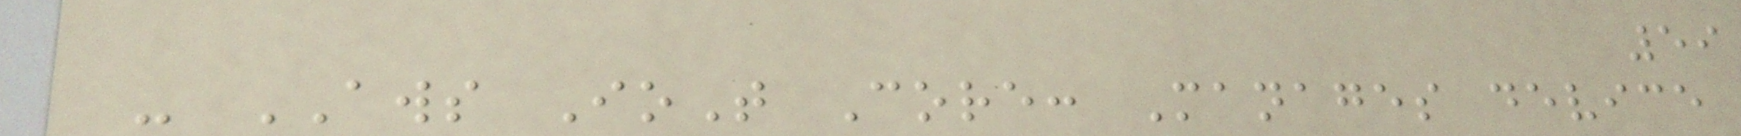59
- AWS IoT Core: Manages device
